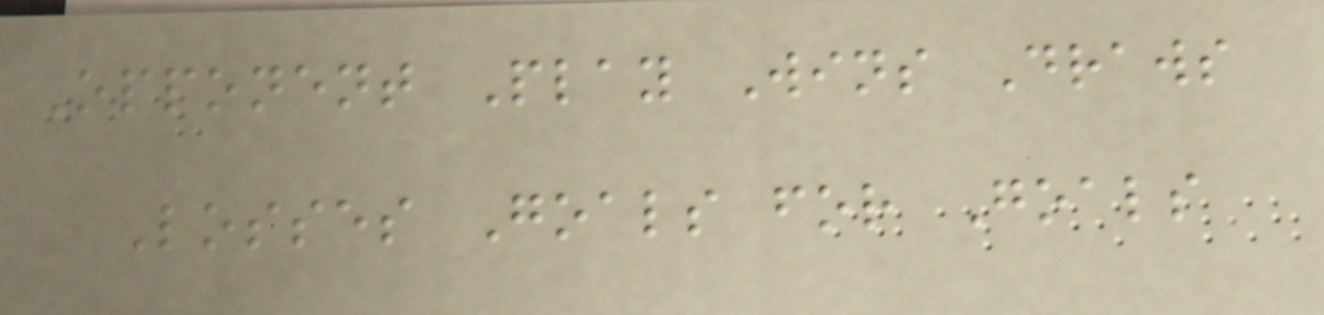Opponent Play Wins Draws
Losses Goals for Goals
